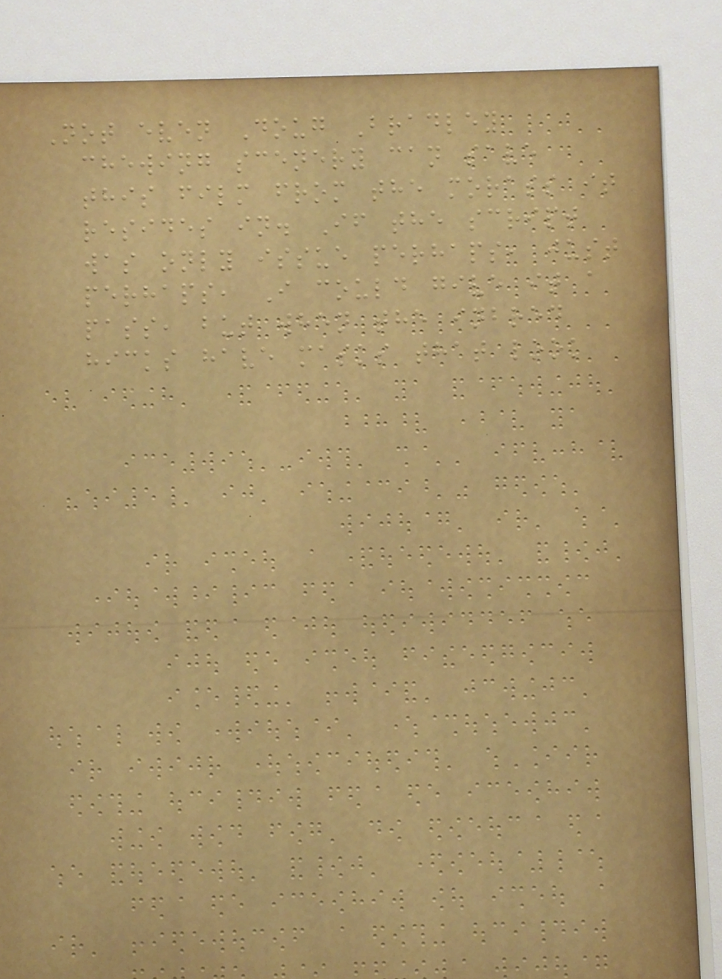Not even Doug Bradley
chewing scenery can save
this film from the morass it
resides in. If the script
was only issue perhaps, just
perhaps, I could give it a
pass, but when the inbred
hicks have masks that look
